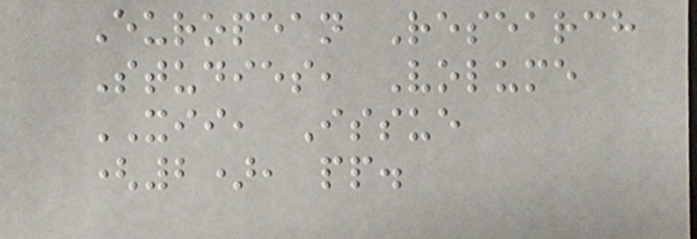European Research
Studies, Volume
XII, Issue
(2), pp.
